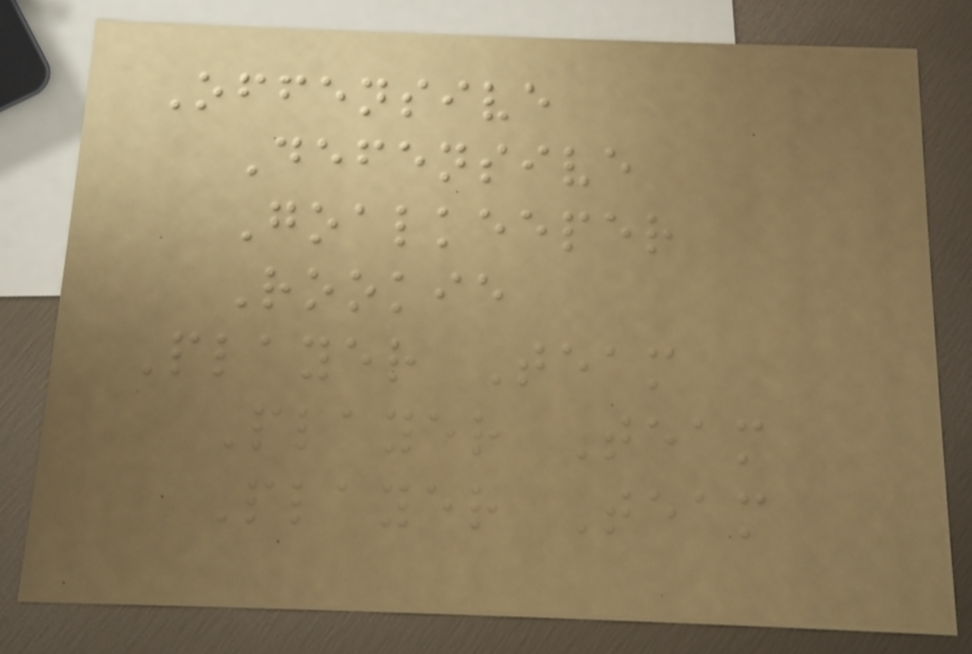Offensive
Defensive
Goalkeeper
Rookie
Player Team
Player Team
Player Team
